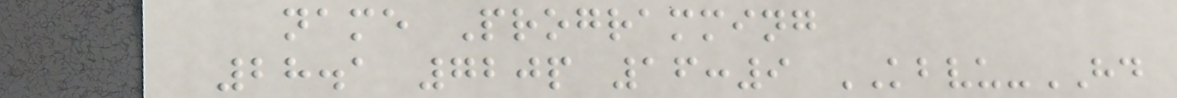name Programming
28.1 720p 16:9 KBVU-HD
